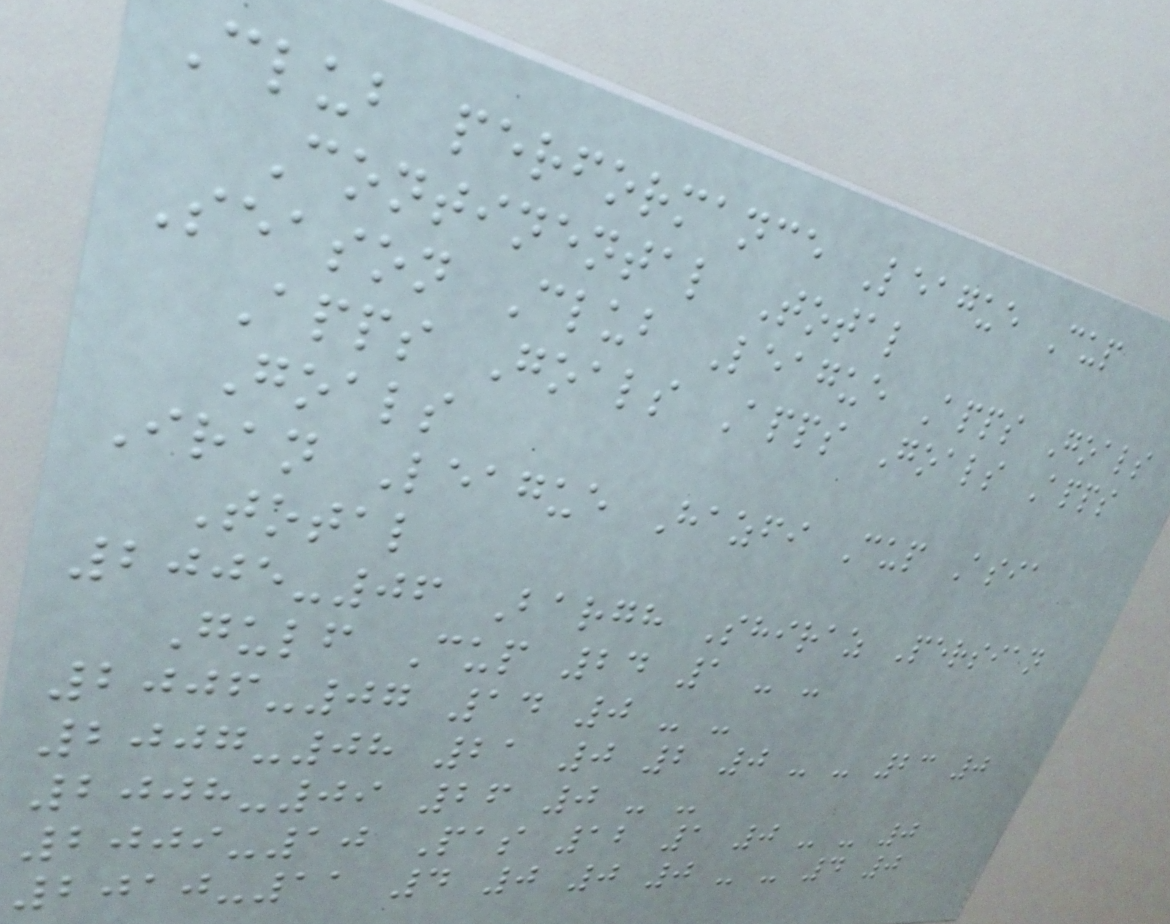Club performance League Cup
Continental Total
Season Club League Apps Goals
Apps Goals Apps Goals Apps
Goals
Iran League Hazfi Cup Asia
Total
2005-06 Bargh Shiraz Persian
Gulf Cup 24 1 - -
2006-07 14 0 - -
2007-08 21 0 2 0 - - 23 0
2008-09 26 0 - -
2009-10 Pas 12 1 0 - - 0
2010-11 4 0 0 0 - - 4 0
